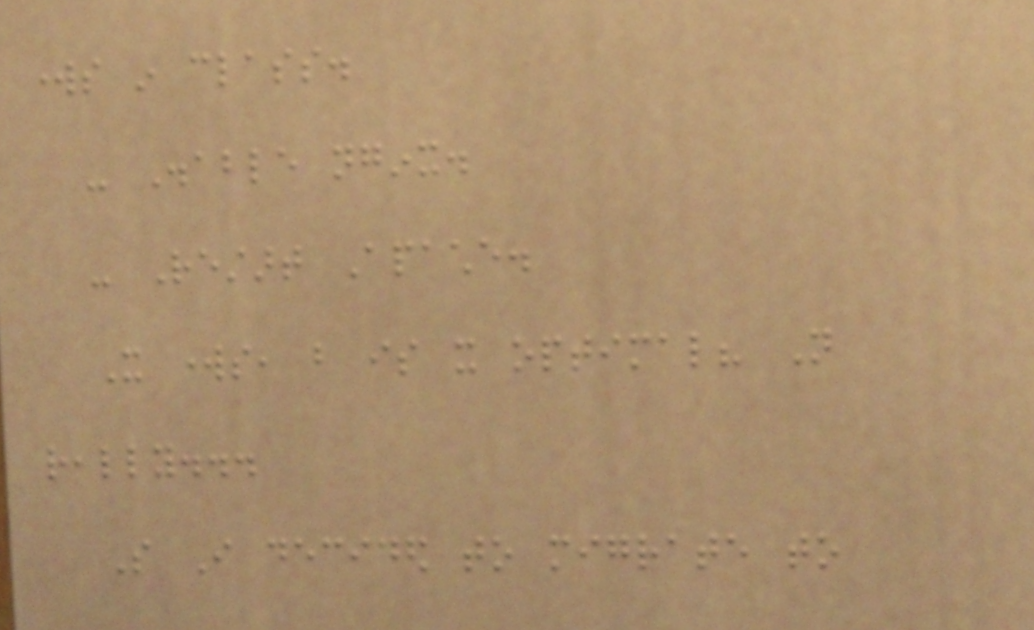works in class.
- Disable nginx.
- Restart Apache.
It works, but is it optimal? Not
really...
So I decided to migrate to
